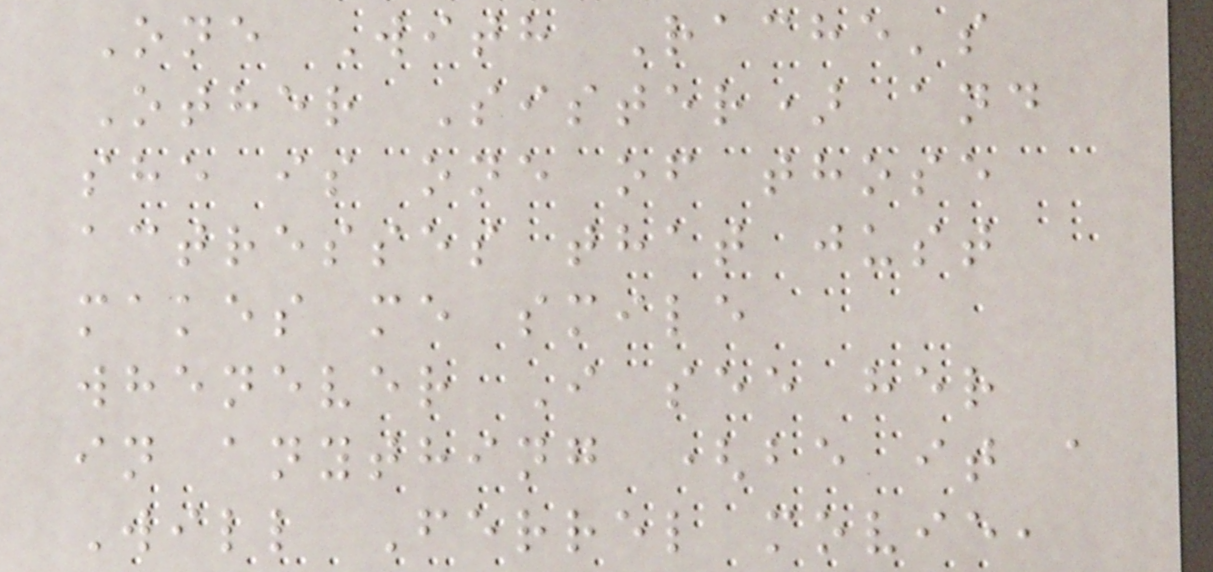One With Rache's
Other Sister) and
she is one of those
actresses that just
makes me smile
whenever I see her
in anything (be it a
Will Ferrel movie,
